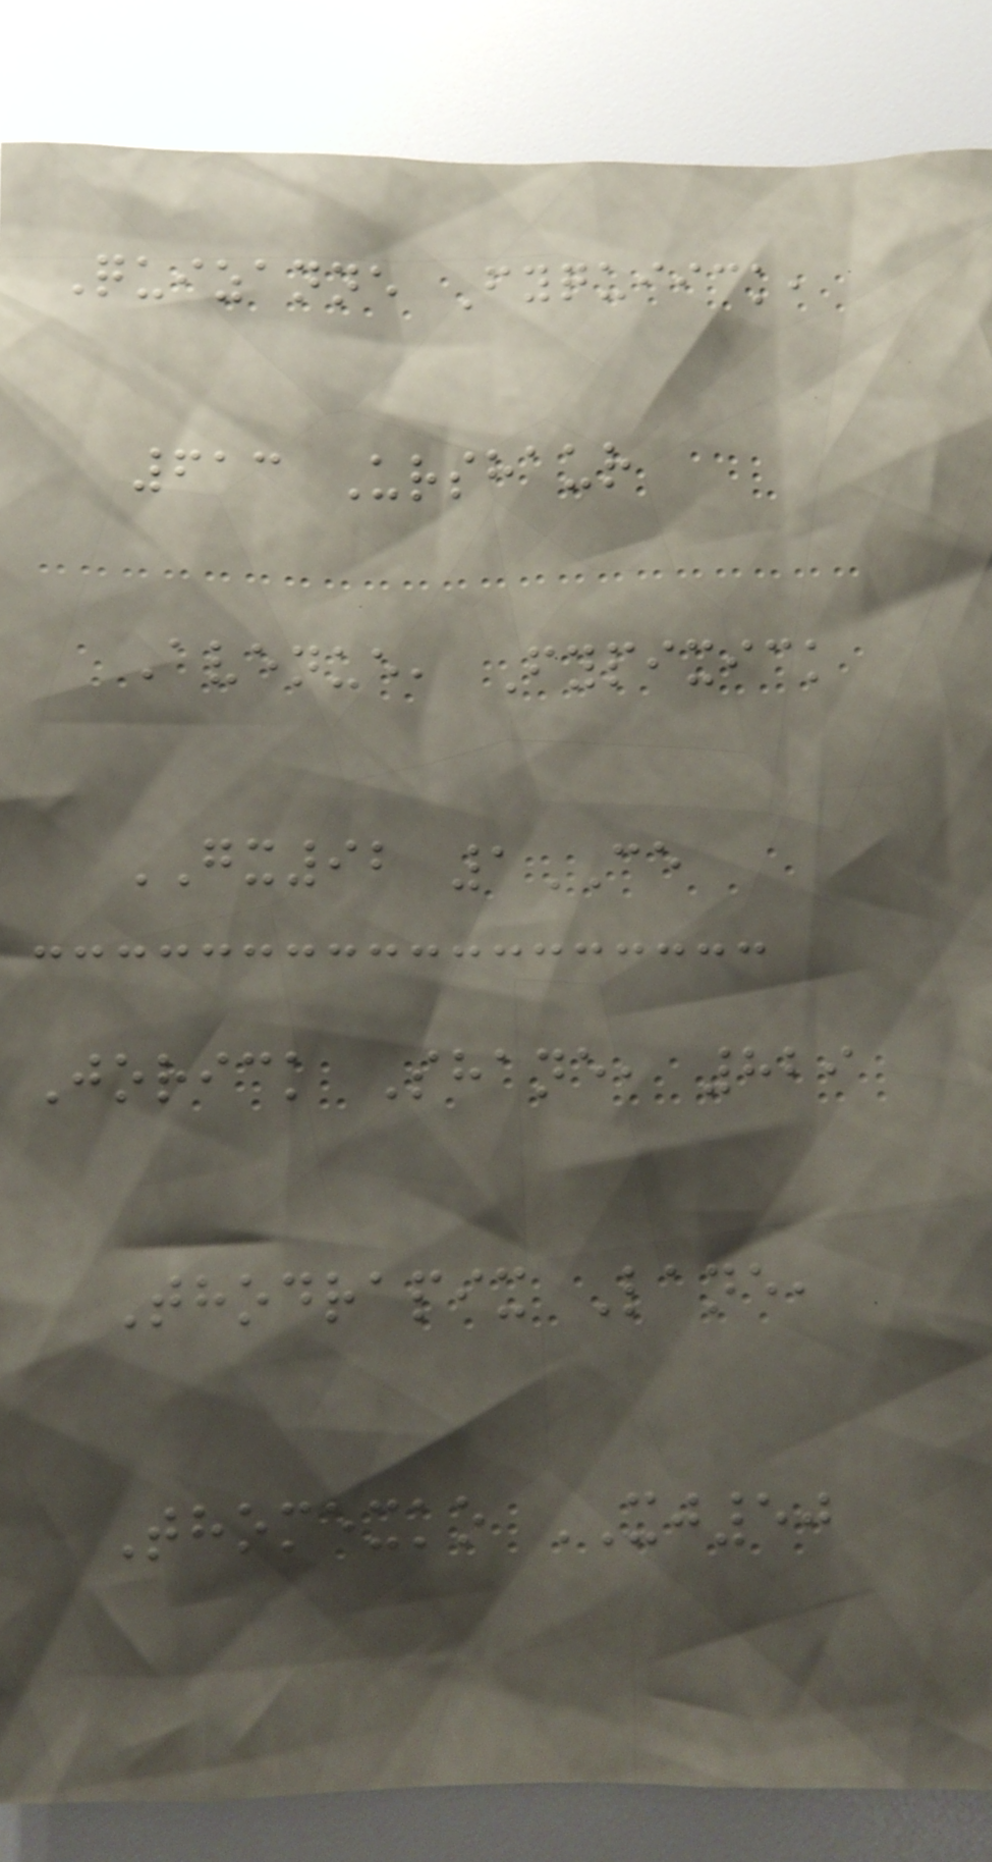Quizanne Fyquiick,
613 Urshaur
Avenue, Fypixick
GX92 1CE
Jorick Shane, 829
Thodrapix Lane,
Thomexko XJ50
